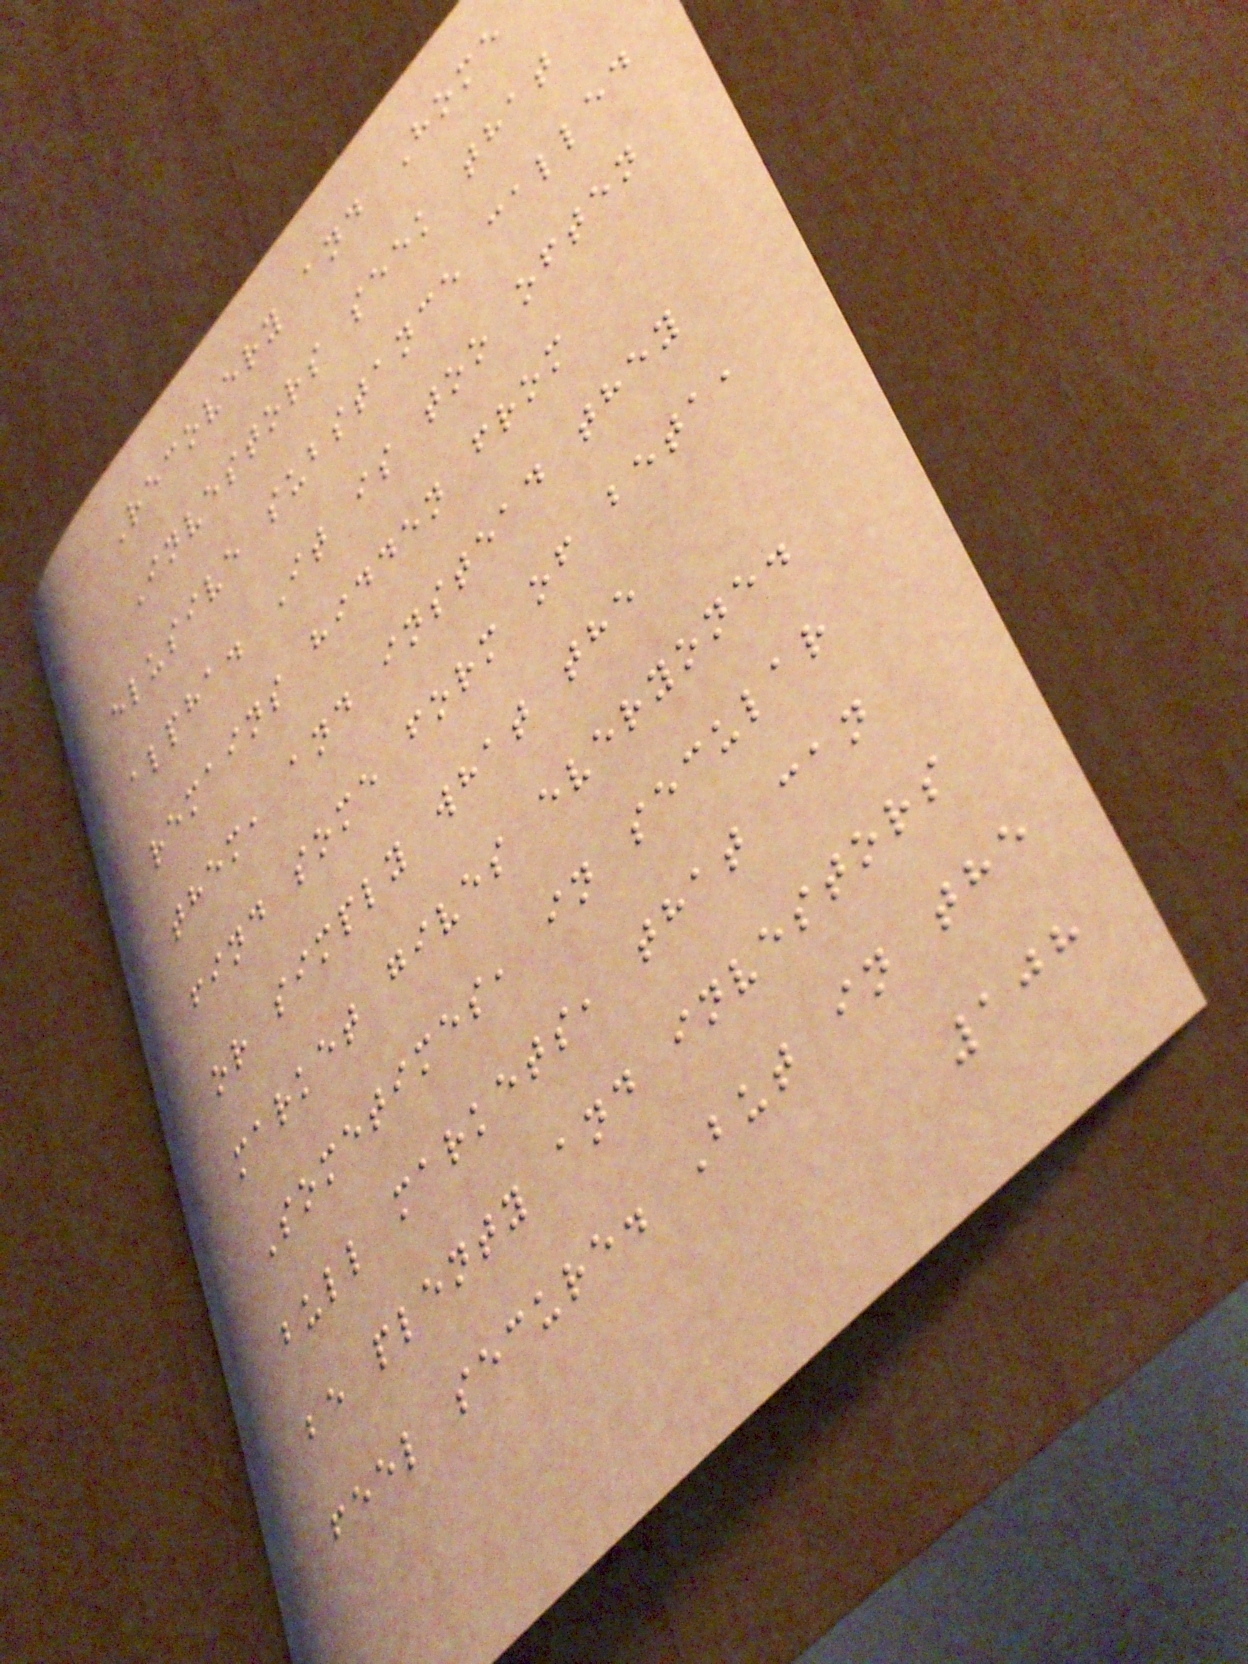Recovery and Home
Investors seek that
elusive substance called
alpha. It is too often
remains hidden from
them, and instead they
find some form of beta,
or simply what the
market gives everyone.
Sometimes, in secular
bull markets, that can
be plenty and investors
feel secure. But in the
108
